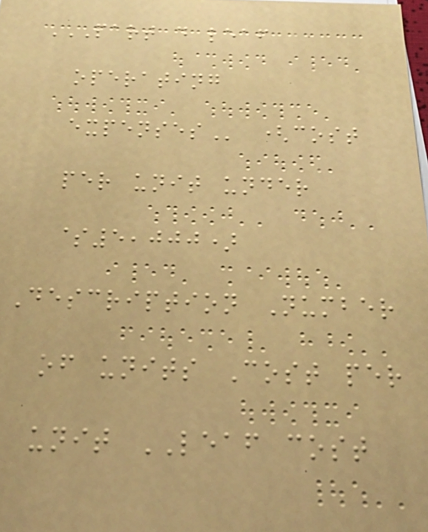PART D LEAF
OPERATING
EXPENSES (cost
per unit under
$5,000)
Description Number
of units Cost per
unit LEAF cost
